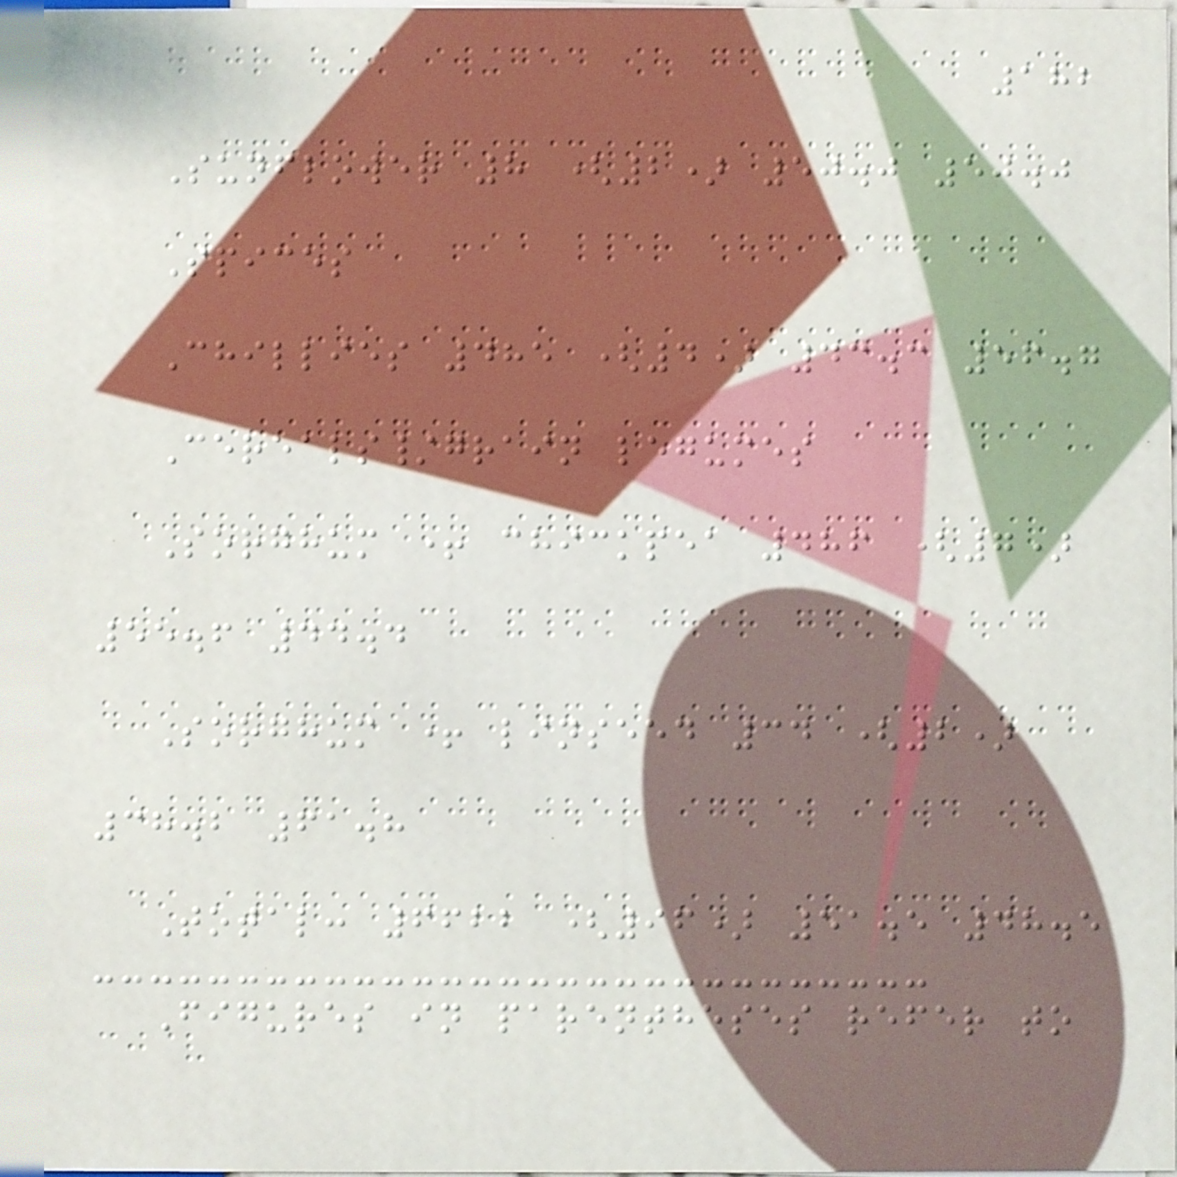182
Sunflower 8 (2) 50.0 50.0
Spices
Chillies 485 (4) 43.3 56.7
Cereals/grain legumes
Sorghum + chickpea 486 (7)
55.6 44.4
Sorghum + linseed 34 (2)
38.2 61.8
Total: 6622 (96) 51.5 48.5
Figures in parentheses refer to
